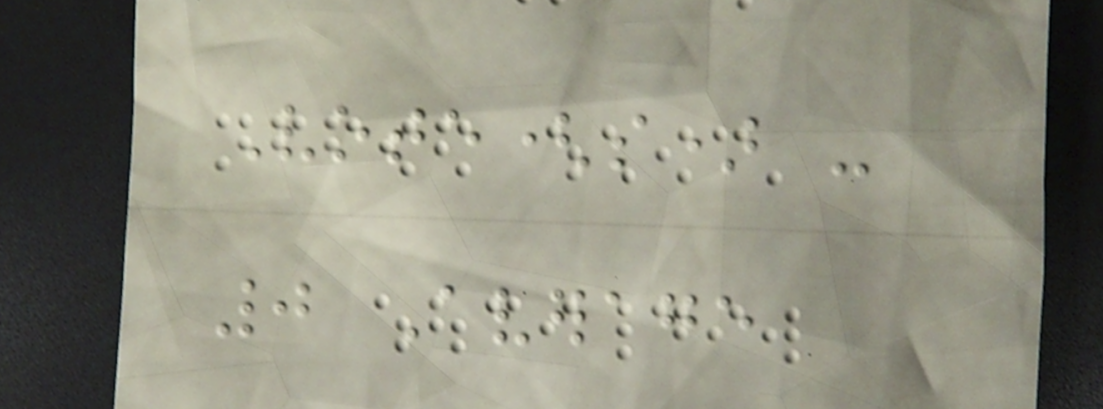Vote(s) -
0 Average
